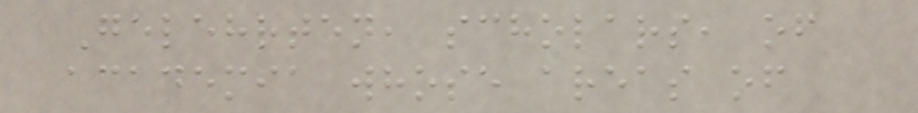Gelehrten, scholars, of
academia whose areas of
